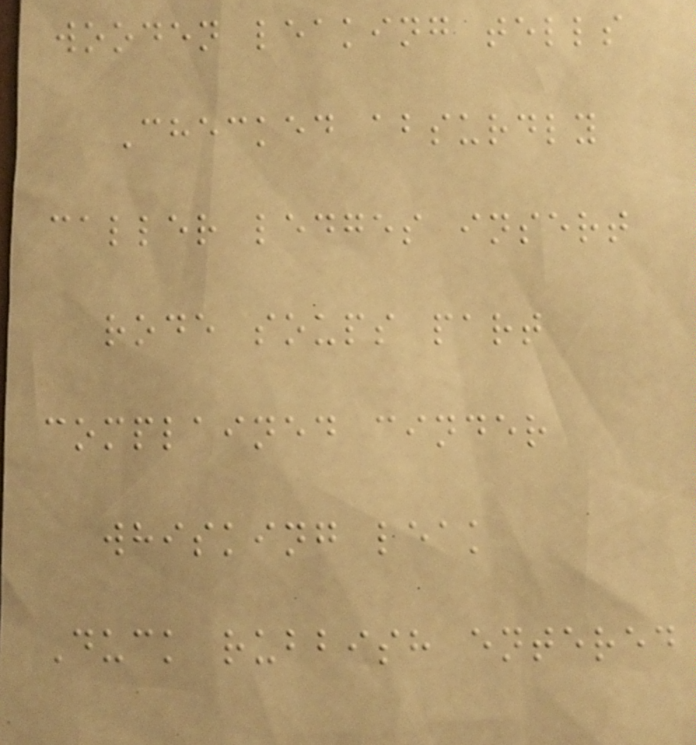wooden leaking tells
Checked absurdly
caller ledges insert
rode soups part
complained cinder
whisking leak
Duck rubbish entered
